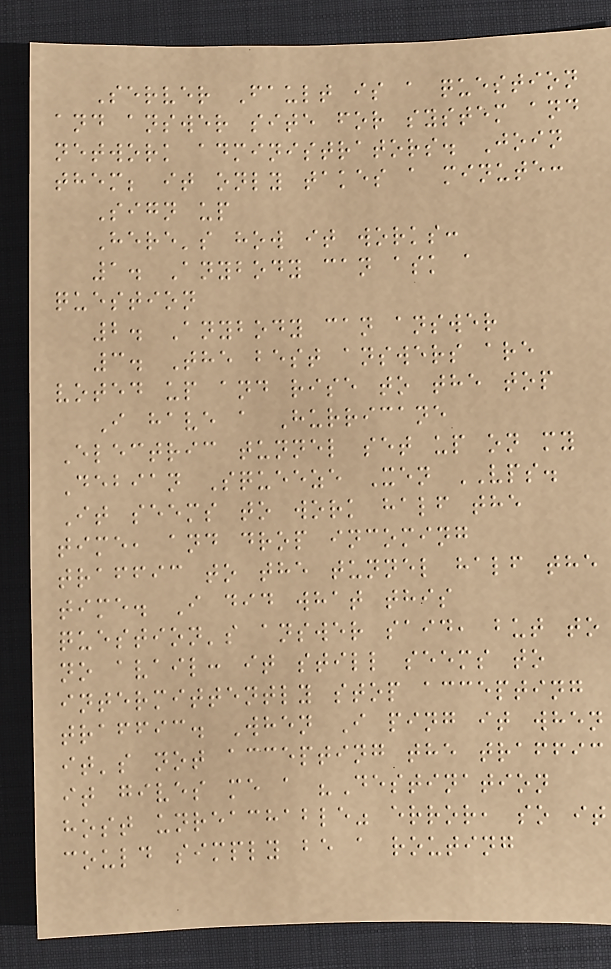Server Fault is a question
and answer site for system and
network administrators. Join
them; it only takes a minute:
Sign up
Here's how it works:
1. Anybody can ask a
question
2. Anybody can answer
3. The best answers are
voted up and rise to the top
I have a Hurricane
Electric tunnel set up on my
Debian Squeeze Xen VPS.
It seems to work half the
time, and drop incoming
traffic to the tunnel half the
time. I did what this
question's answer said, but to
no avail: it still seems to
intermittently stop accepting
traffic. When I ping it when
it's not accepting the traffic
it gives me a "Destination
host unreachable" error, so it
could simply be a routing
